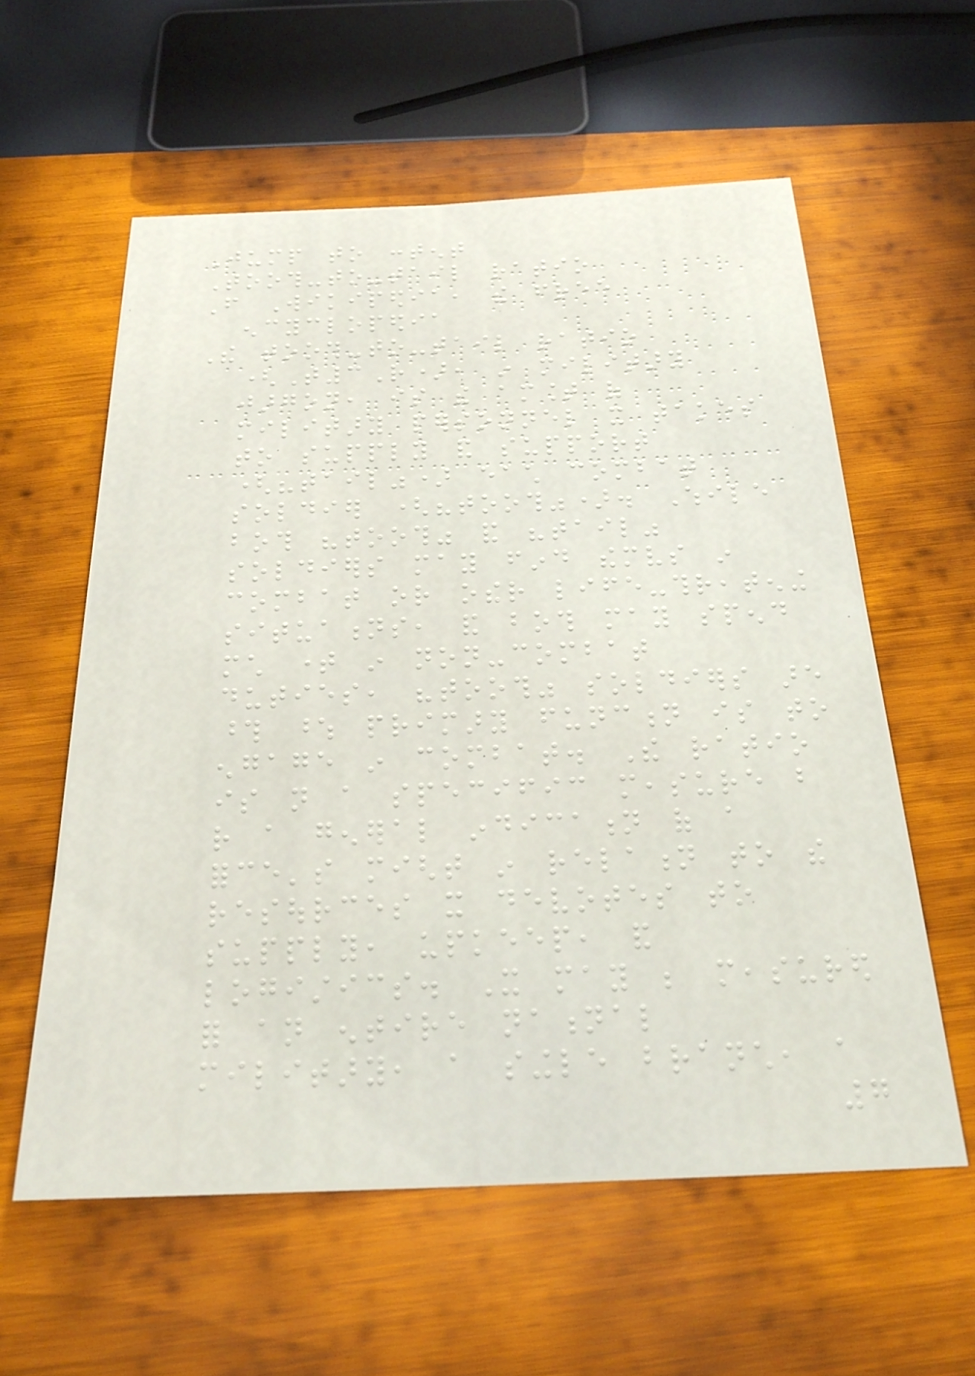Jump to content
Tooth-to-tail ratio
From Wikipedia, the free
encyclopedia
The tooth-to-tail ratio
(T3R), in military
jargon, is the amount of
military personnel it takes
to supply and support
("tail") each combat
soldier ("tooth"). While
both "tooth" and "tail"
soldiers may find themselves in
combat or other life-threatening
situations, and both may spend
much time in non-combat
duties, "tooth" soldiers are
those whose primary function is to
engage in combat. The ratio
is not a specific measure but
rather a general indication of a
force's might in relation to the
resources it devotes to
supply, upkeep, and
logistics. It may be measured
for an entire national
military, a single branch, a
7
